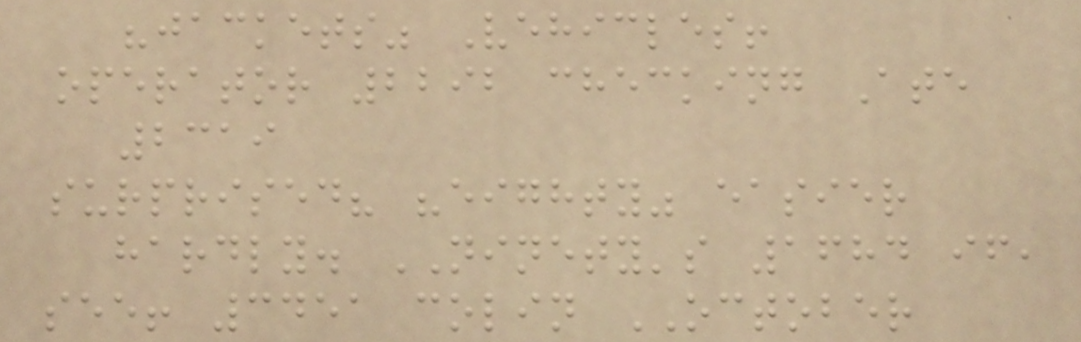"jackets" Vehicles!
operator 2292 checking Ate
2319
surprised? "eighty" easier
hardly. NINETY's 1684 if,
see! 3451 colin OCTOBER
